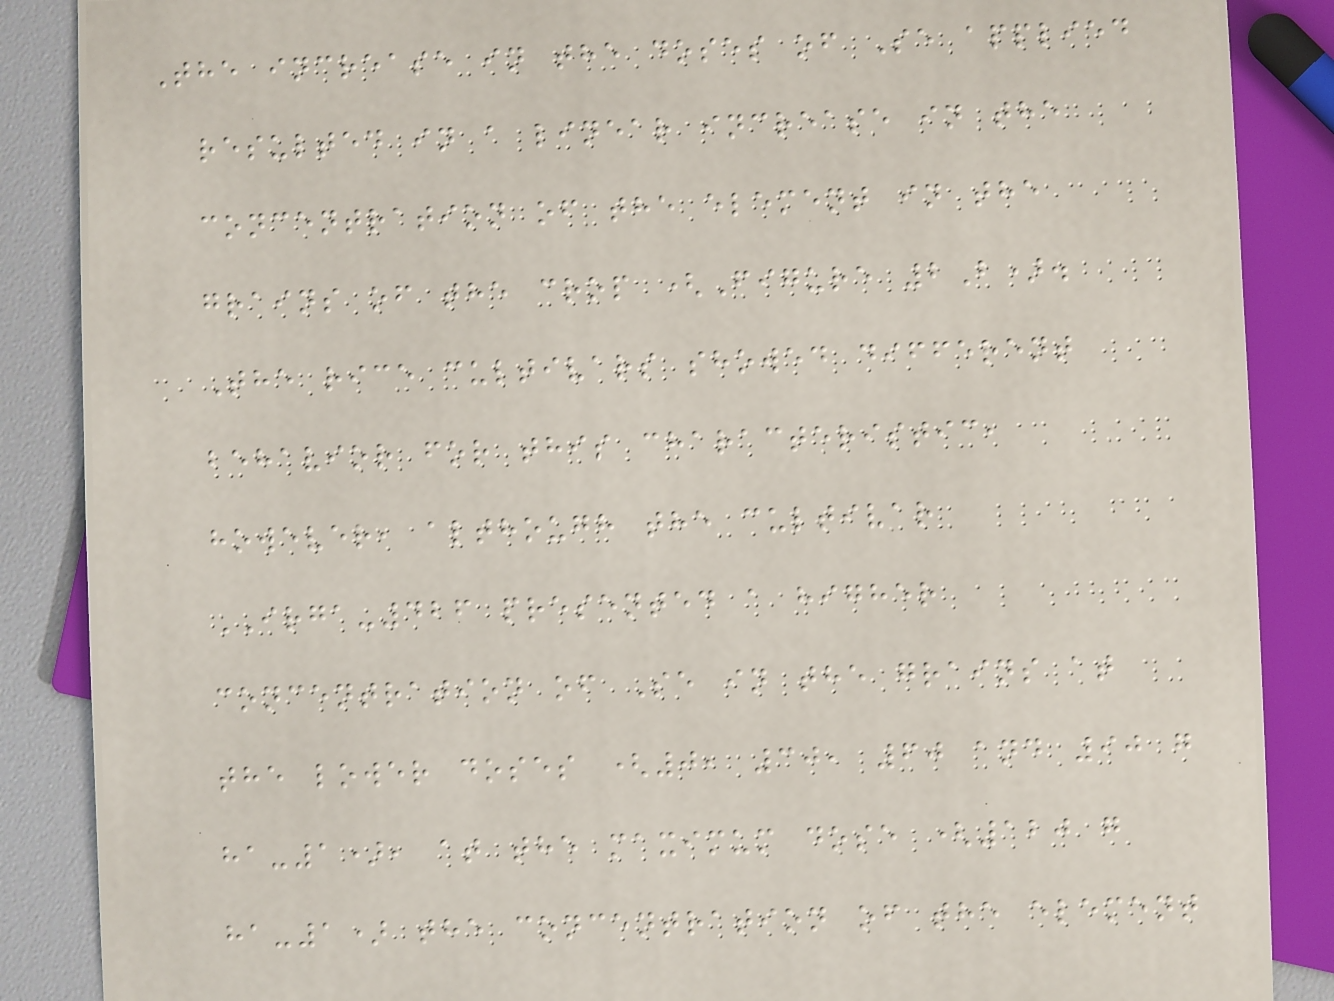The increase in the doses of Se applied
resulted in a linear increase in the
concentration of the element in the
grains of the crop (Figure 2B).
The rice cultivars showed different
behavior for this characteristic,
however, although the cultivar
IRGA-426 presented a higher
concentration of Se in the grains at
the lower doses (0, 30, 60 and 90 g
ha-1), at the maximum dose (120 g
ha-1) the concentration of the element
